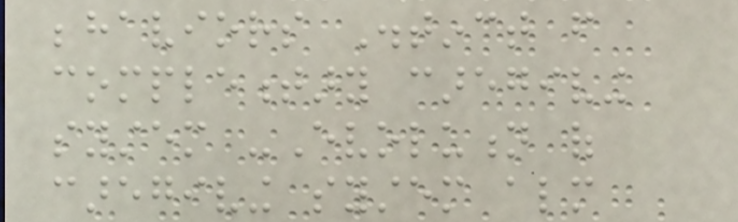behaviors Distinct from
complementary caregiving
system -Evolution of
caregiving system almost
